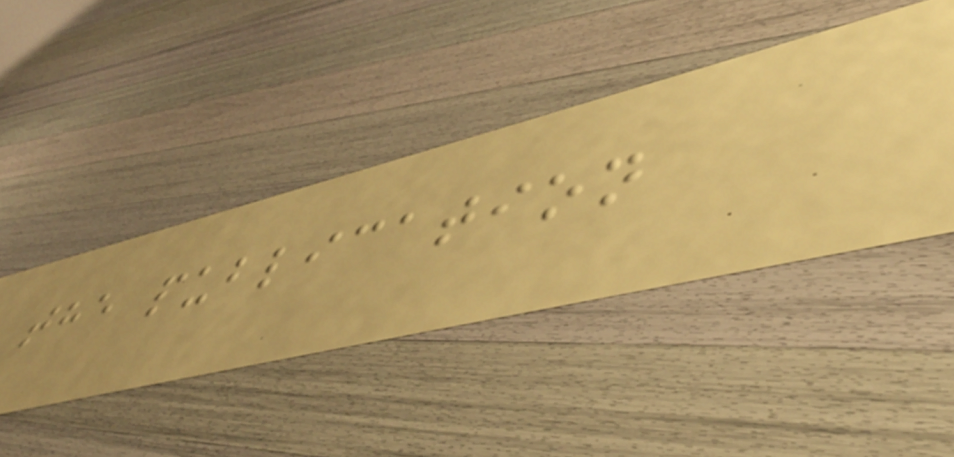the publication
